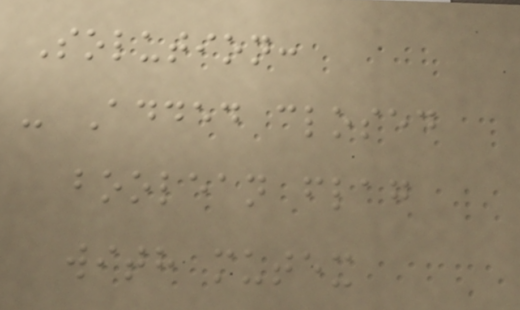Solution:
- Added closed
boolean flag
with mutex
